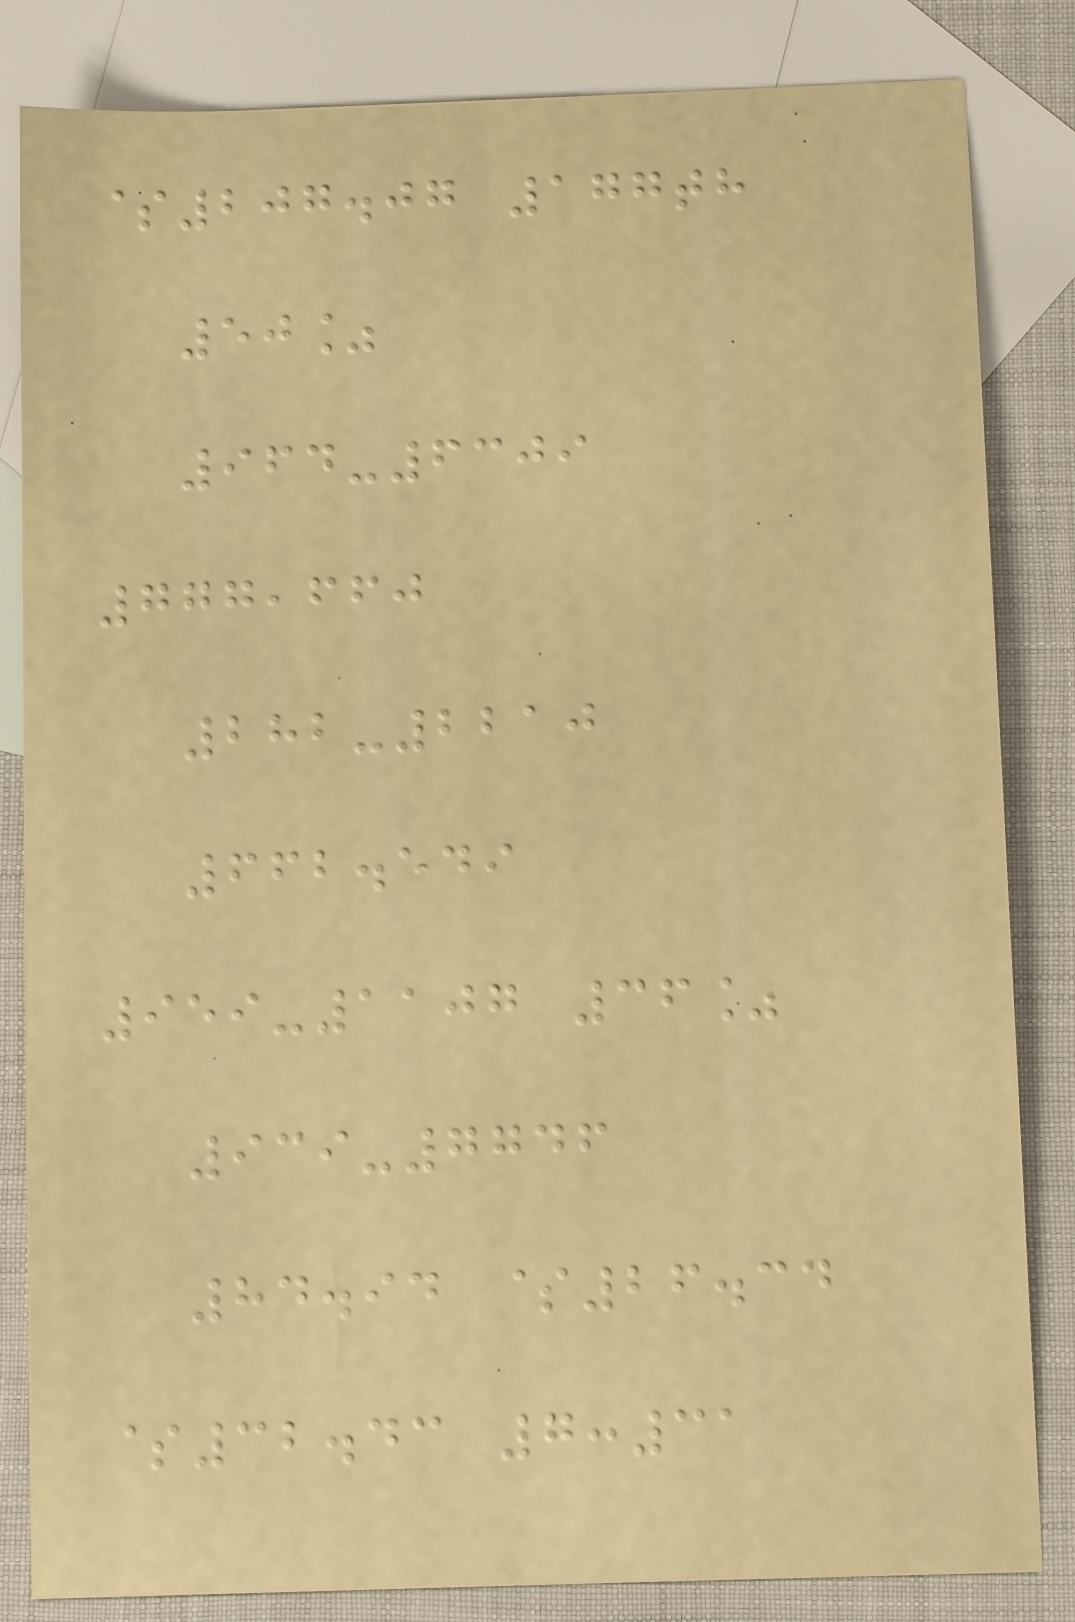$207.07 177th
50%
964-6309
777,660
282-2210
662.549
959-1107 36%
939-7746
84.94 $26.34
$32.43 7:31
